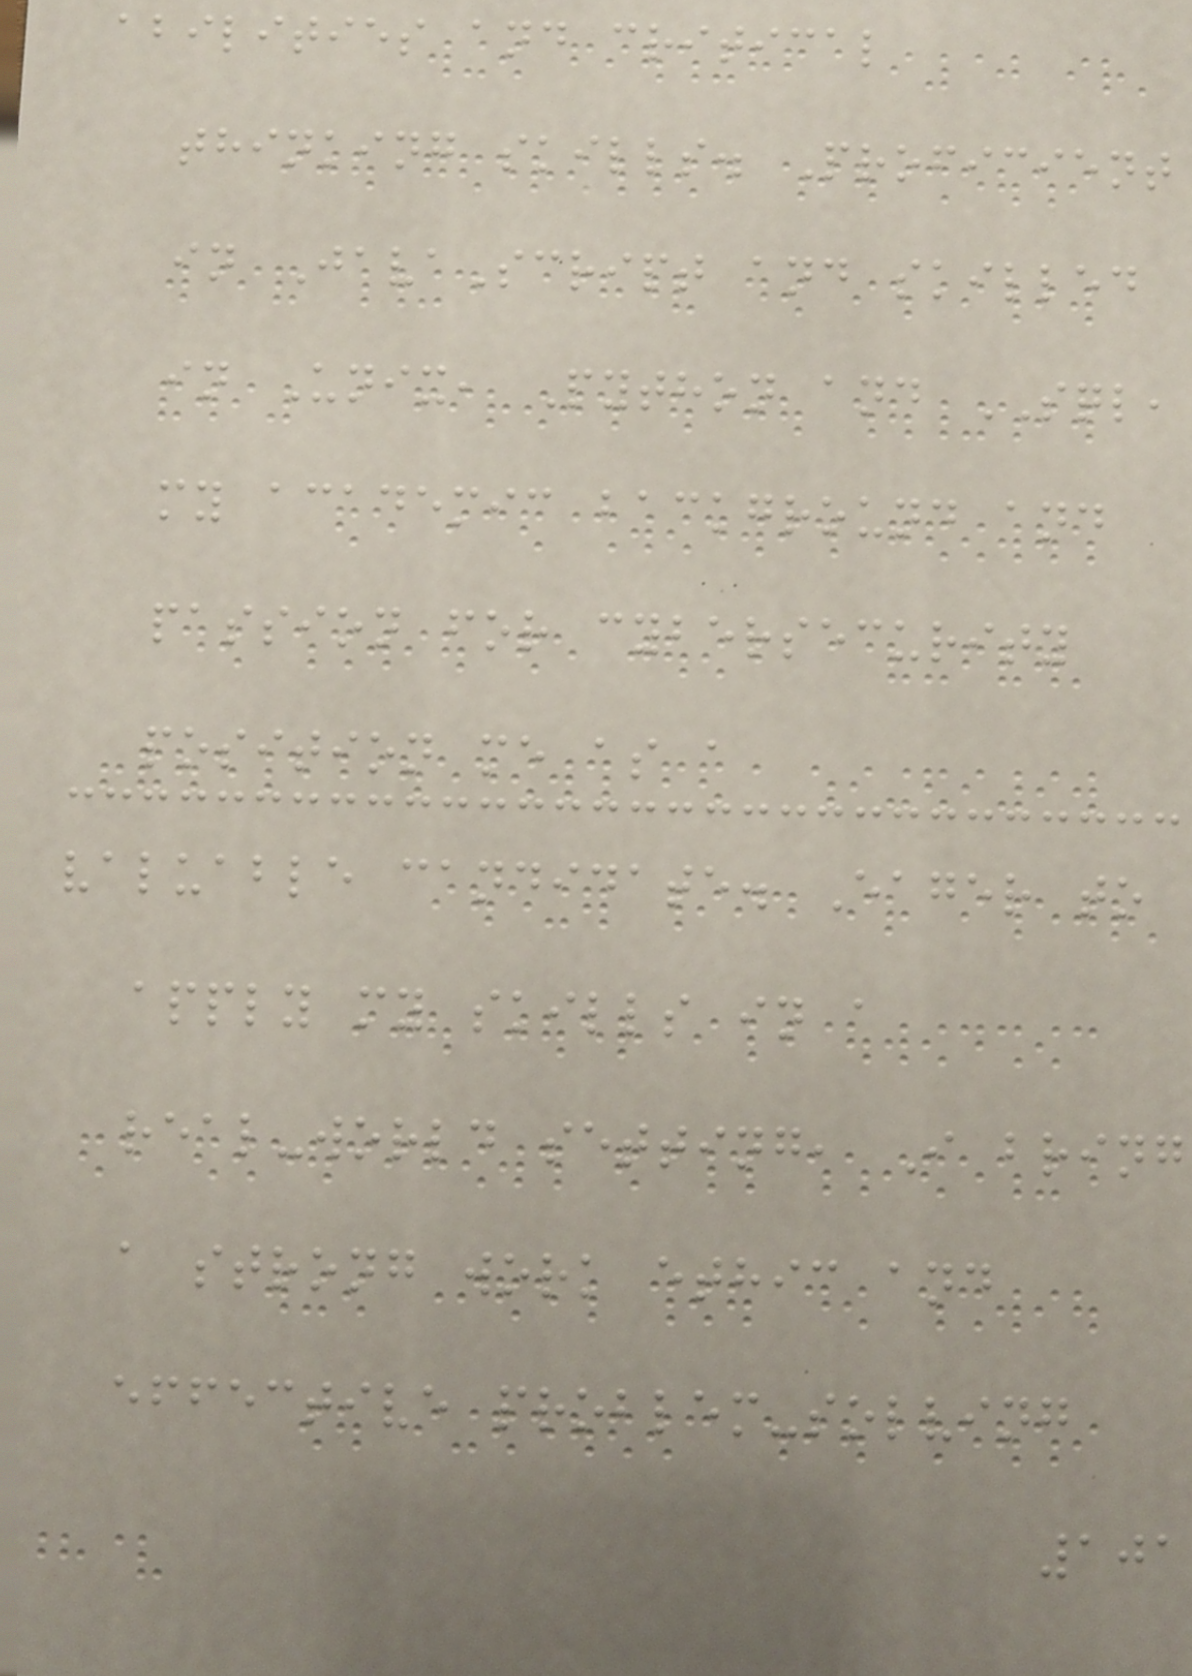abilities and critical
thinking skills. Proficient
in JavaScript and skilled
in Unix, Python and SQL,
my academic background and
passion for cybersecurity
position me as a
valuable candidate. Eager to
apply my skills in a
real-world setting, I bring
a strong work ethic and
effective problem-solving
101
